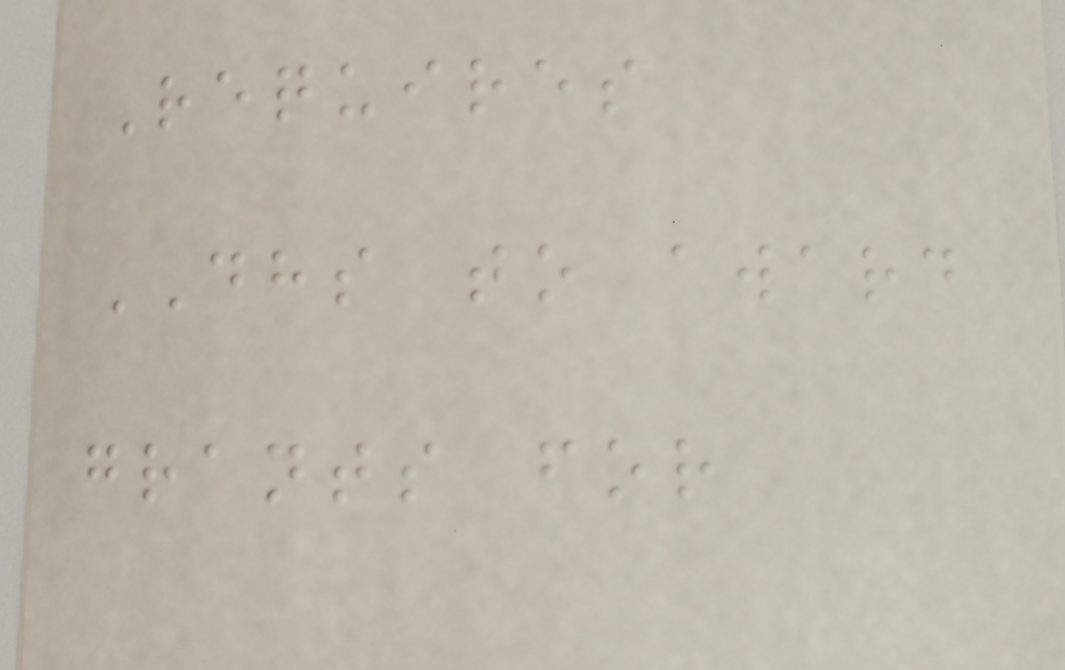Requires
DHS to award
grants for
